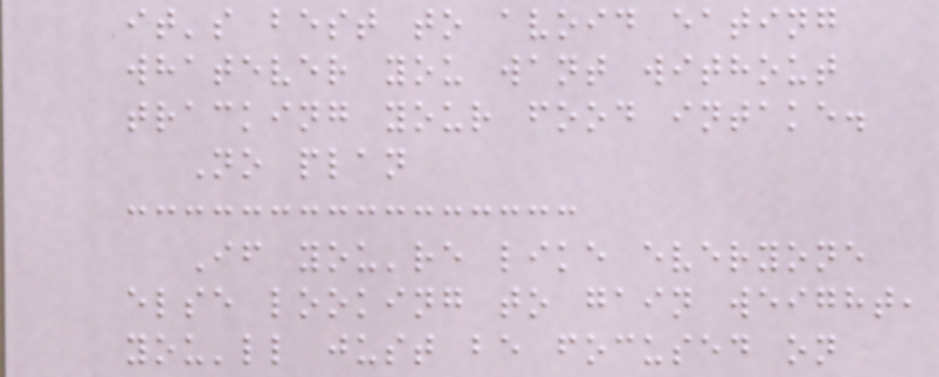it's best to avoid eating
whatever you want without
tracking your food intake.
No plan
If you're like everyone
else looking to gain weight,
you'll just be focused on
